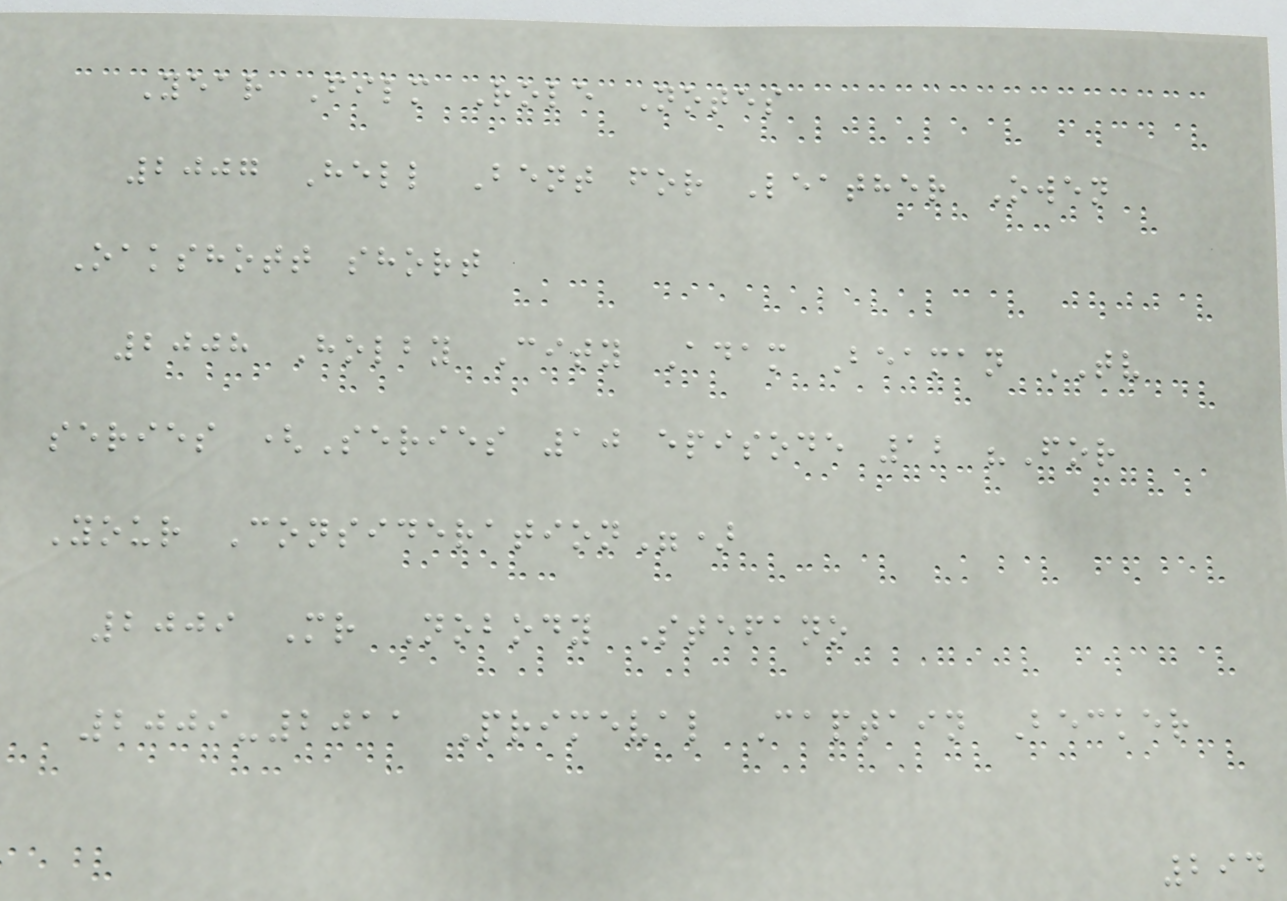Year Film Role Notes
2007 Hell Bent for Leather Owen
Oakshott short
2008 Holby City Adam Beaman TV
series (Series 10 episode 12 "For
Your Consideration")
2009 Mr Nobody Stefano
2009-2011 Primeval Captain Becker
294
